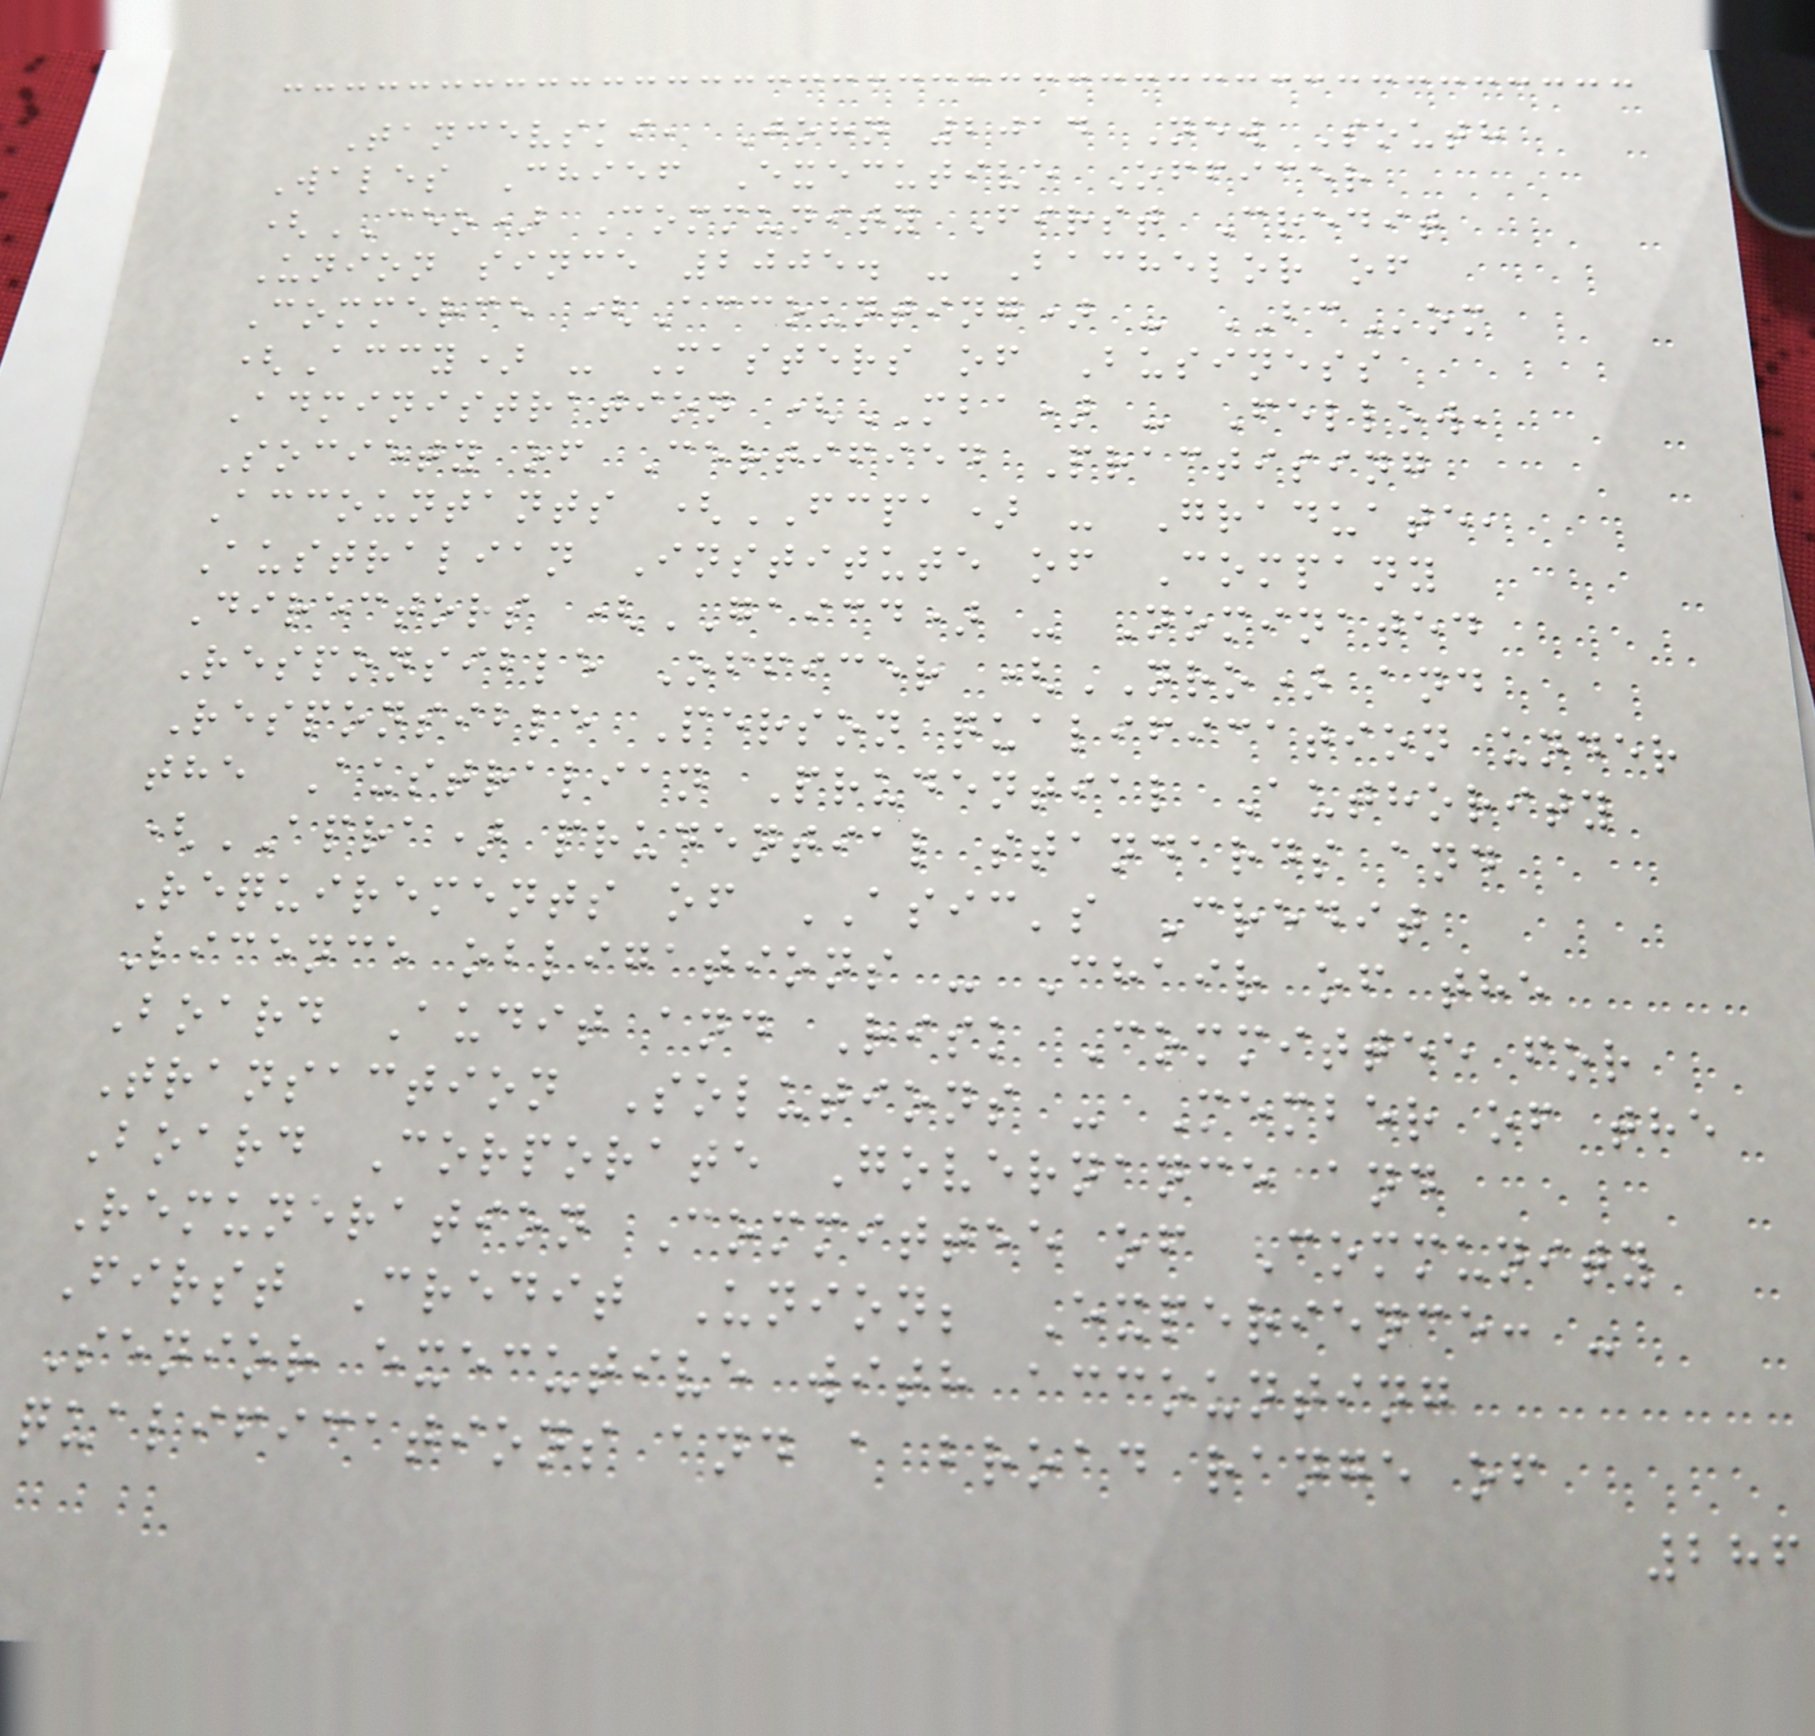Tancevski, John 2014 New South
Wales Chief Executive Officer
(CEO) Community First Credit
Union since 2005. - Bachelor of
Commerce (Accounting) - BCom
(Accy) - Masters of Business
Administration (MBA) - Fellow,
Society of Certified Practising
Accountants (FCPA) - Graduate,
Australian Institute of Company
Directors (GAICD) - Nominated
Responsible Officer (NRO) and
Responsible Person qualification under
the Australian Prudential Authority
(APRA) prudential standards and
Requirements of ASIC's Credit
Licence obligations - Chair of the
Board Audit and Risk Committee for
Transaction Solutions - Member of the
Board Corporate Governance and
Remuneration Committee of Community
First Credit Union; Experience: -
Senior executive with accounting
qualifications and a broad range of
286
